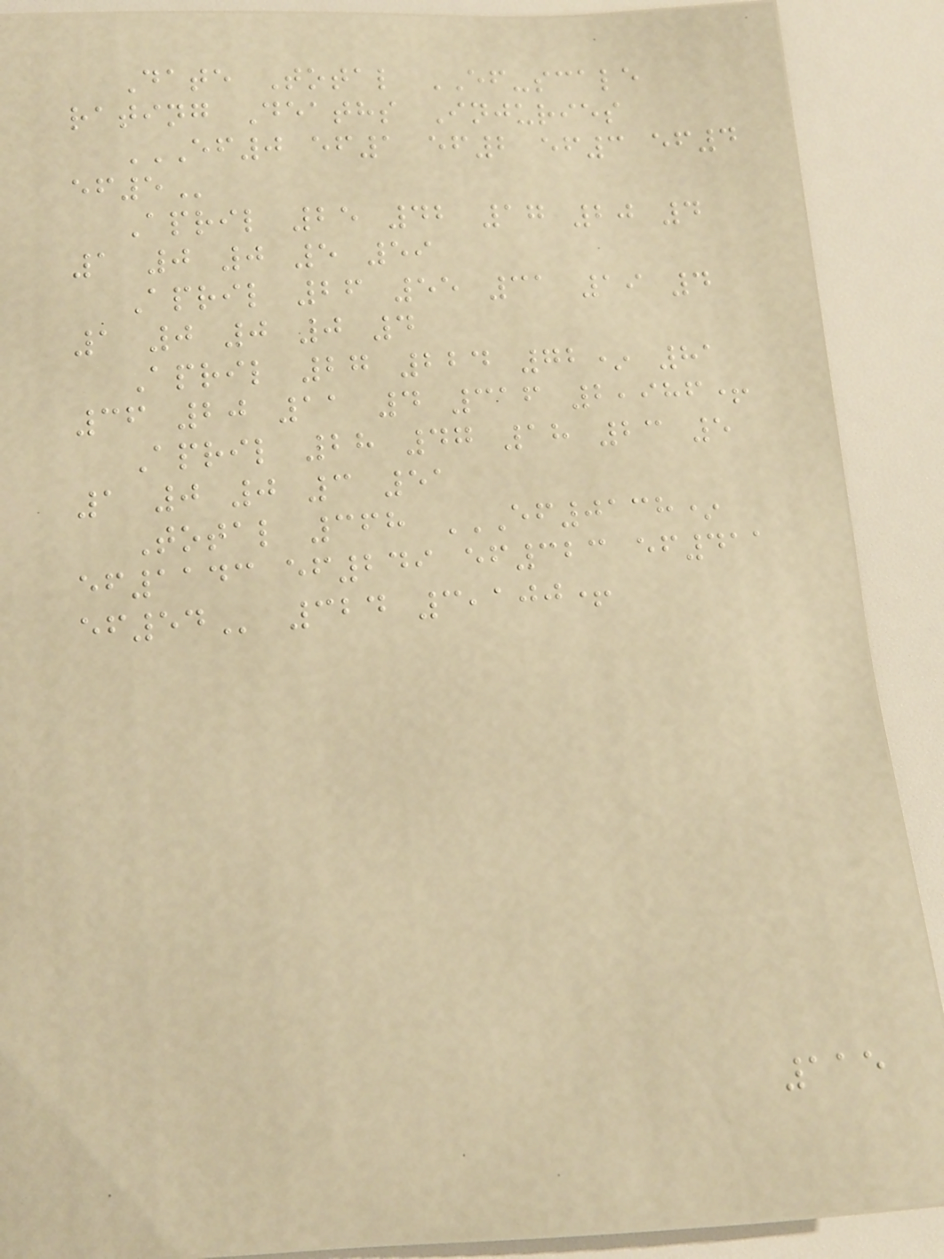Date Total EF-scale
rating Deaths Injuries
EF0 EF1 EF2 EF3 EF4
EF5
April 25 42 17 20 4
1 0 0 5 59
April 26 55 31 19 4
1 0 0 0 4
April 27 224 72* 81
36 20 11 4 316 2,986+
April 28 47 18 23 5
1 0 0 3 51
Total 368 EF0138*
EF1143 EF249 EF323 EF411
EF54 324 3,100+
115
